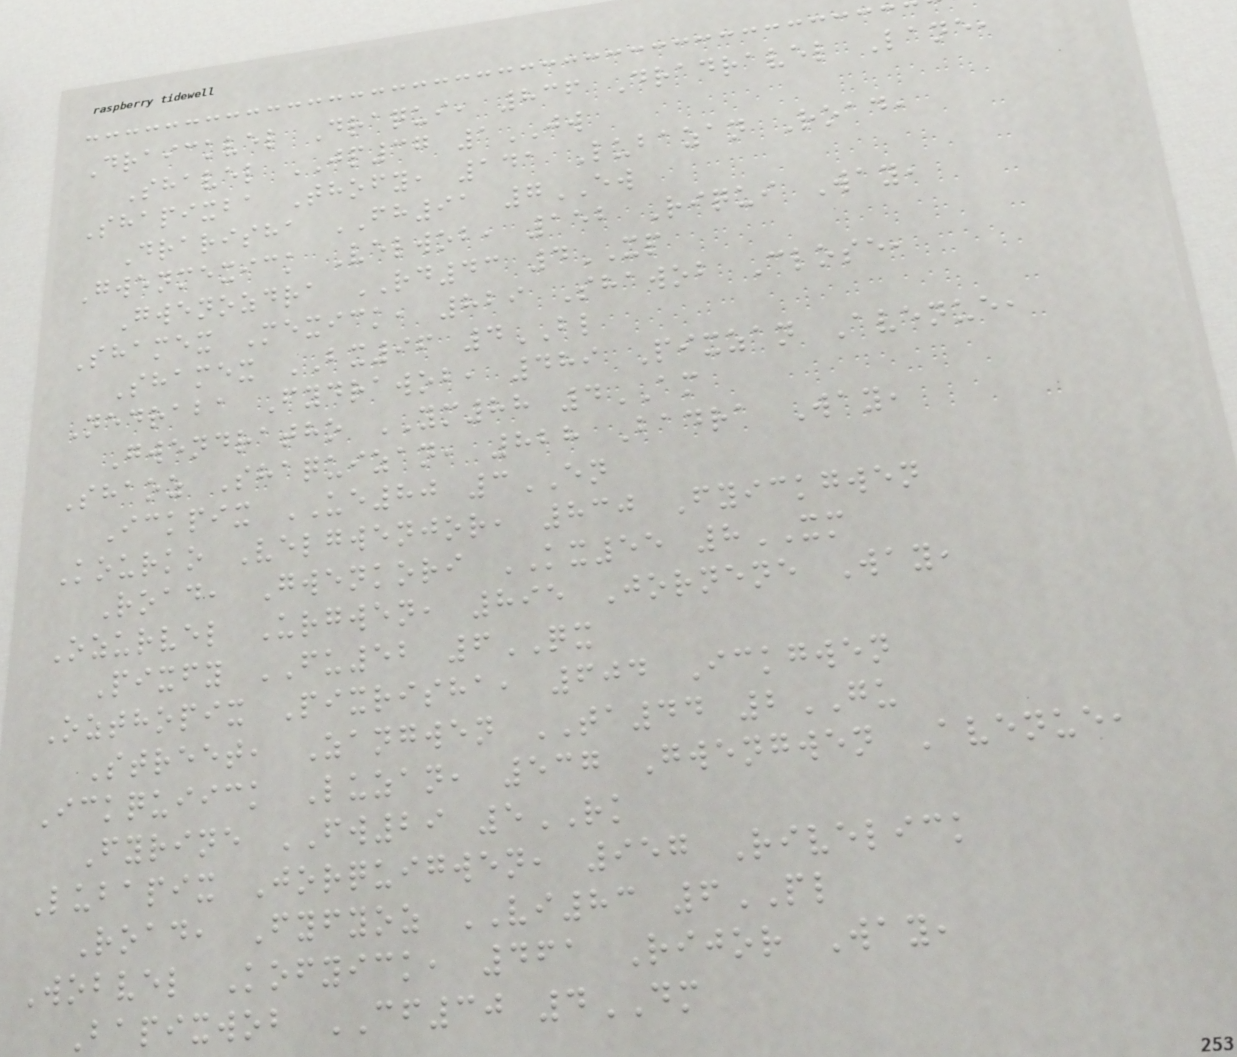Draickvel Draqui, 836 Dradravel Lane,
Shavel JP37 1JW
Shapixba Thofy, 141 Lubazan Road,
Drarisha FH91 7EW
Gwenmexick Velwob, 152 Riqui Way,
Gwenozdra RD43 4XP
Shamex Mexick, 829 Shawob Close,
Shamex BX96 4BL
Nedraba Fydrawob, 489 Pixzan Avenue,
Gwendratho YM88 4AM
Shaoz Shaquizan, 828 Badra Way,
Ickpix UE80 3EN
Kourko Velgwenjor, 830 Fyickgwen
Road, Gwenkori KX55 8XM
Ozurvel Urgwen, 895 Jornene Way,
Pixfy FU52 6QX
Ozthopix Pixrisha, 604 Ickgwen
Street, Zangwen TA44 2GU
Ickquiick Luzan, 537 Gwengwen Avenue,
Fyrine FW29 5RK
Lubapix Jorquigwen, 957 Rivelick
Road, Fyfyoz VI83 6PL
Wobvel Kofyick, 461 Rijor Way,
Bapixwob CF30 4DM
